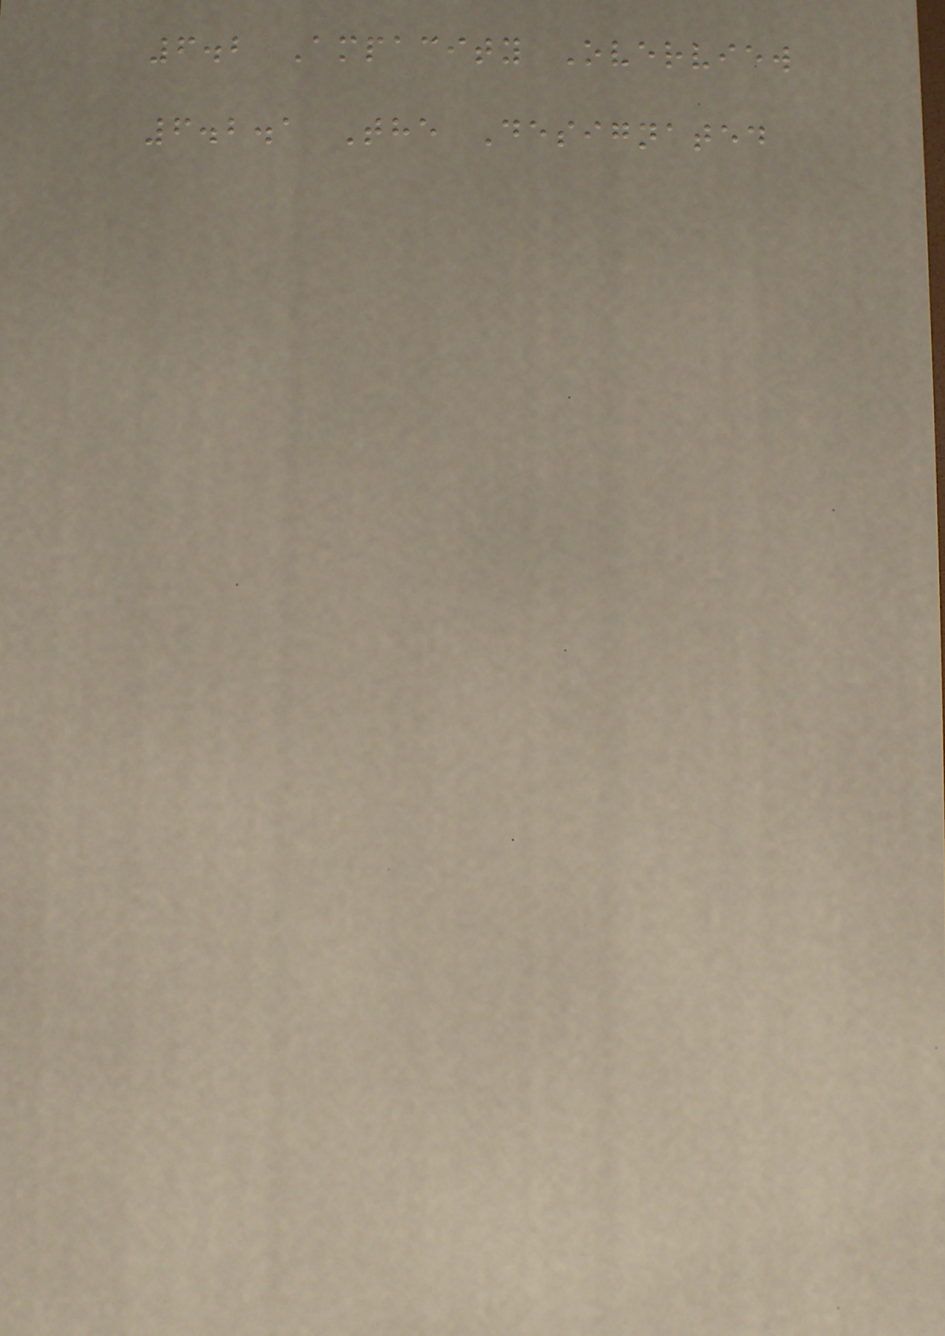6.2 Ampacity Overview
6.2.1 The Designated
